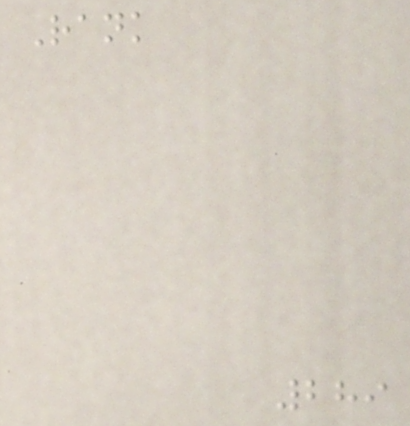Rank
289
